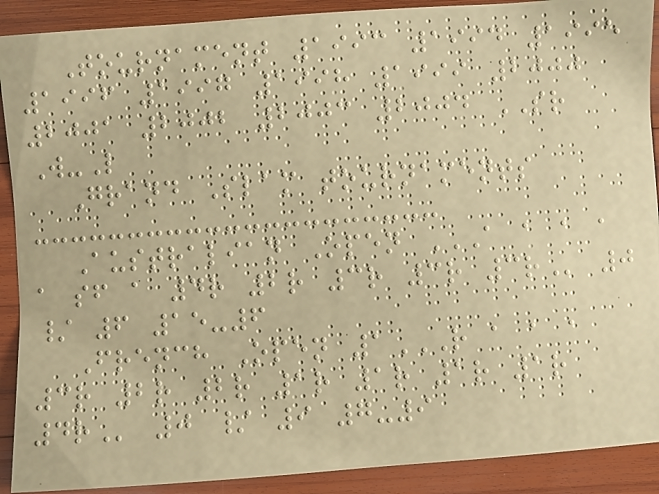Tournament 1993 1994 1995
1996 1997 1998 1999 2000
2001 2002 2003 2004 SR
W-L
Grand Slam tournaments
Australian Open A A A A
A SF A 4R 2R 3R 3R 3R 0
/ 6 15-6
French Open 1R A A A
3R 2R 2R 1R 1R 1R 1R
4R 0 / 9 7-9
